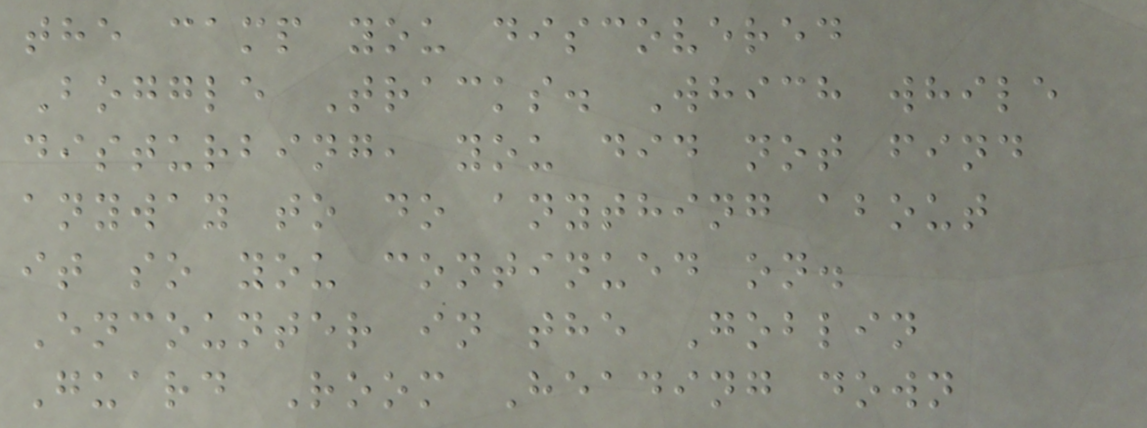the camp you discovered
Boggle Tracks. Which while
disturbing, you did not find
anyway to do anything about
it so you continued on.
Encounter in the Goblin
Guard Room Heading down
